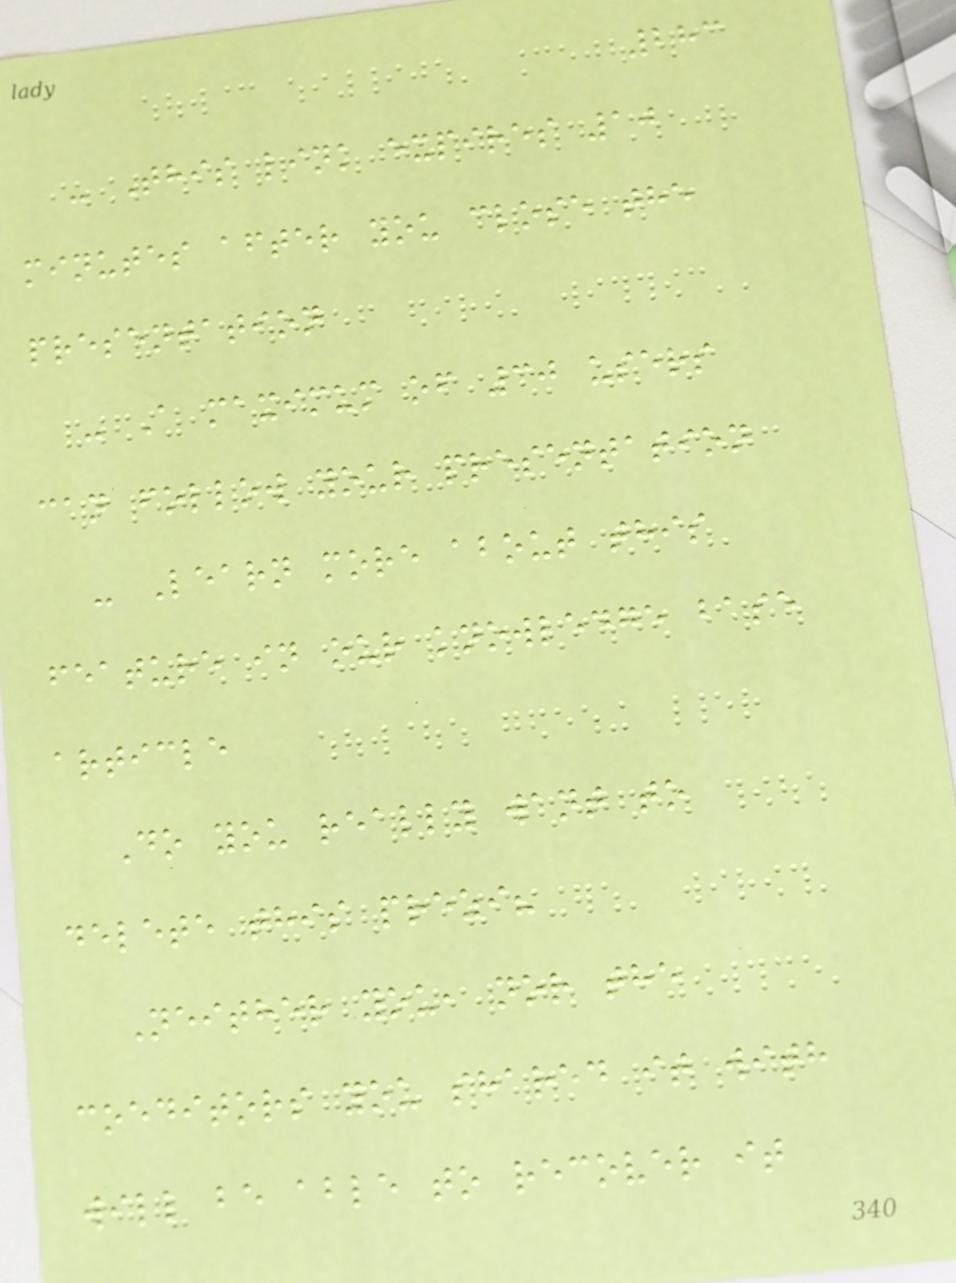283
- This link expires 10
minutes after you close the
presentation
- A maximum of 30 users
can follow your presentation
- Learn more about this
feature in our knowledge base
article
Do you really want to
delete this prezi?
Neither you, nor the
coeditors you shared it with
will be able to recover it
